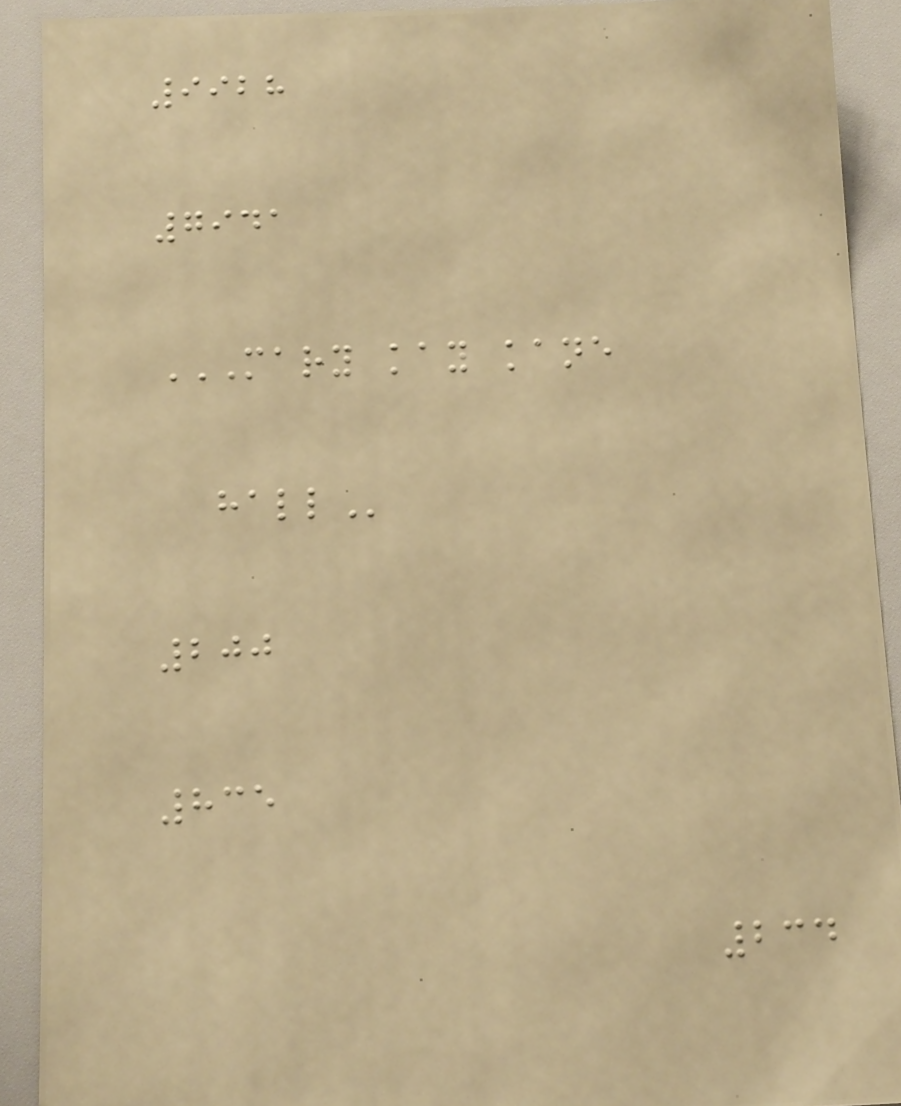9928
7941
MARY KAY KANE
HALL
200
835
234
